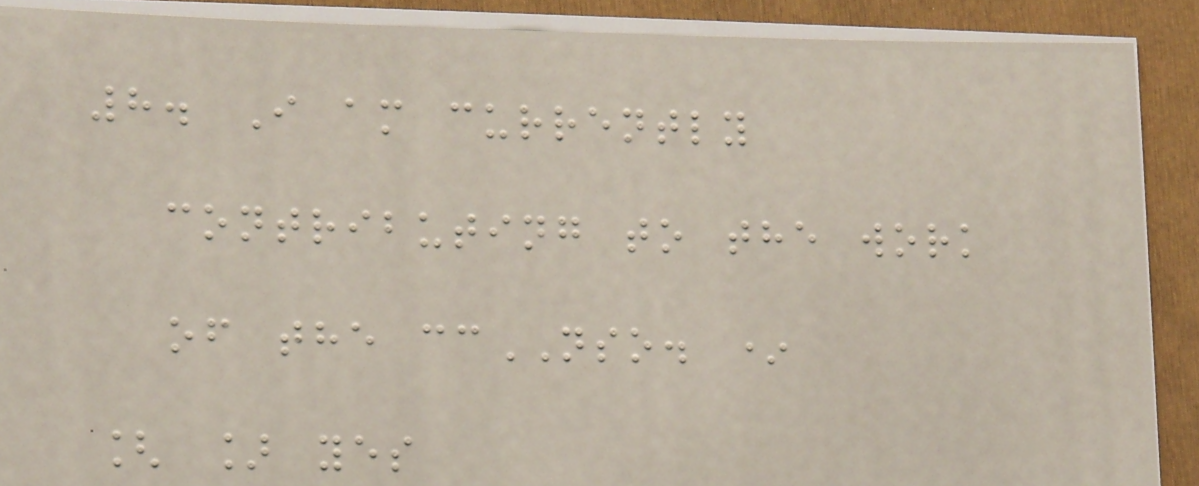8. I am currently
contributing to the work
of the ccNSO. *
[ ] yes
